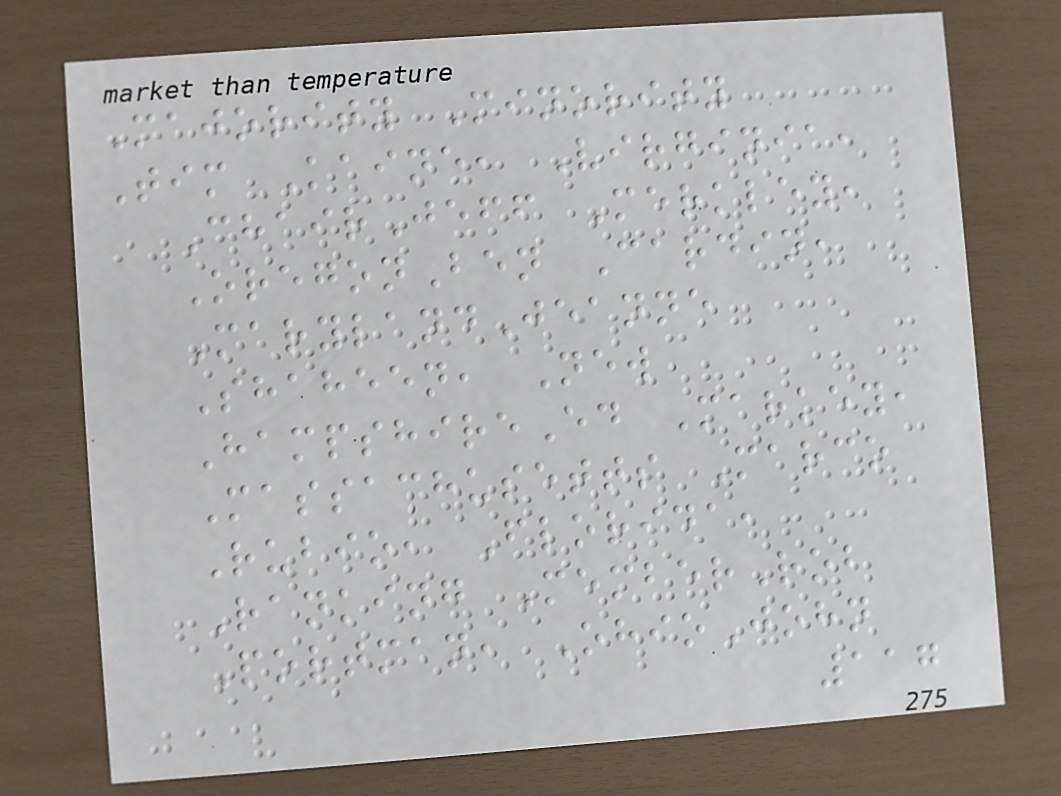Majority Minority
Tim Kaine, Virginia,
ChairJeff Merkley,
OregonBen Cardin,
MarylandJeanne
Shaheen, New
HampshireEd Markey,
Massachusetts Marco
Rubio, Florida,
Ranking MemberRob
Portman, OhioJohn
117
